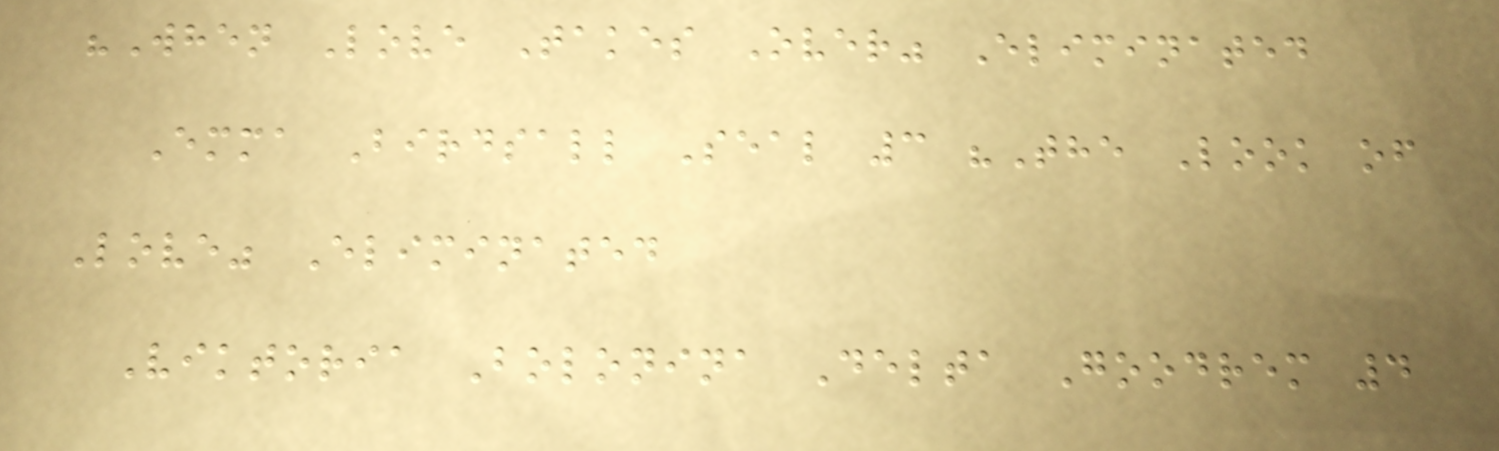"When Love Takes Over" Eliminated
Emma Birdsall Seal 3 "The Look of
Love" Eliminated
Viktoria Bolonina Delta Goodrem 4
